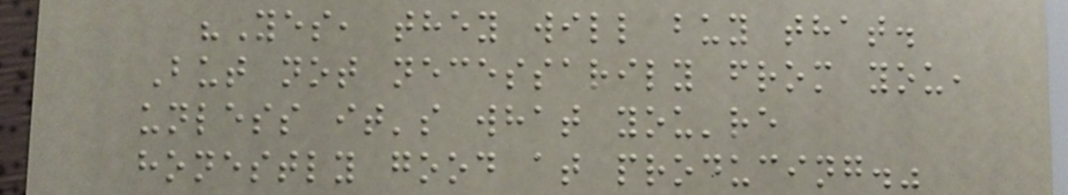"Yes, they will buy that.
But not necessarily from you,
unless it's what you're
honestly good at producing."
